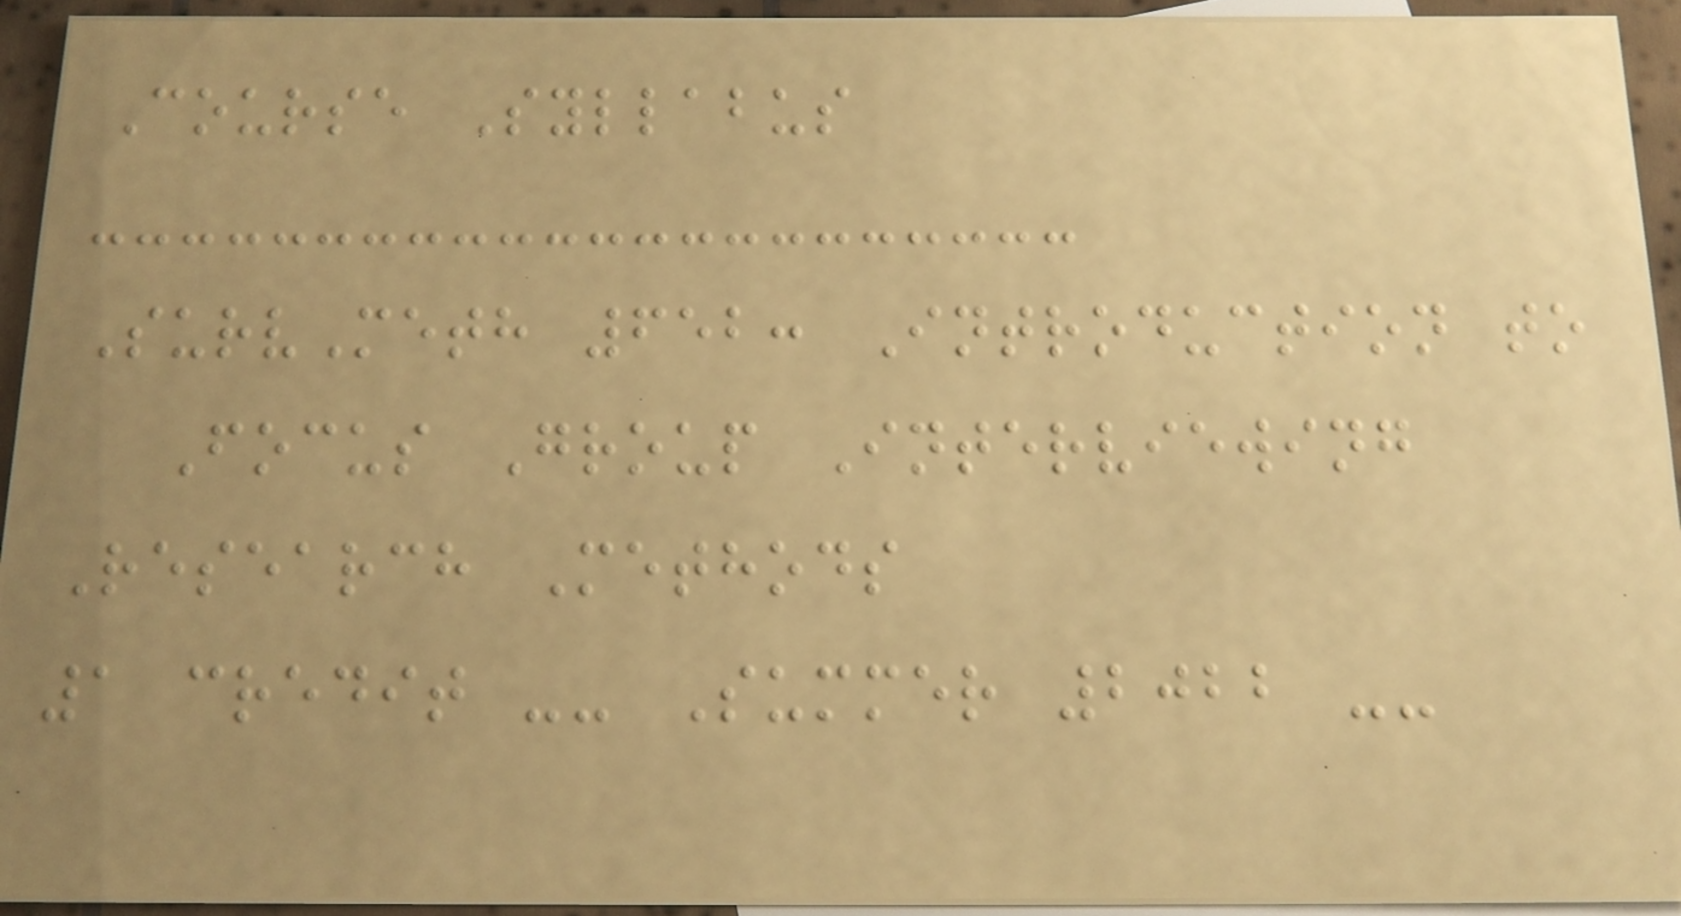Course Syllabus
SurvMeth 652: Introduction to
Focus Group Interviewing
Research Methods
1 credit -- Summer 2022 --
